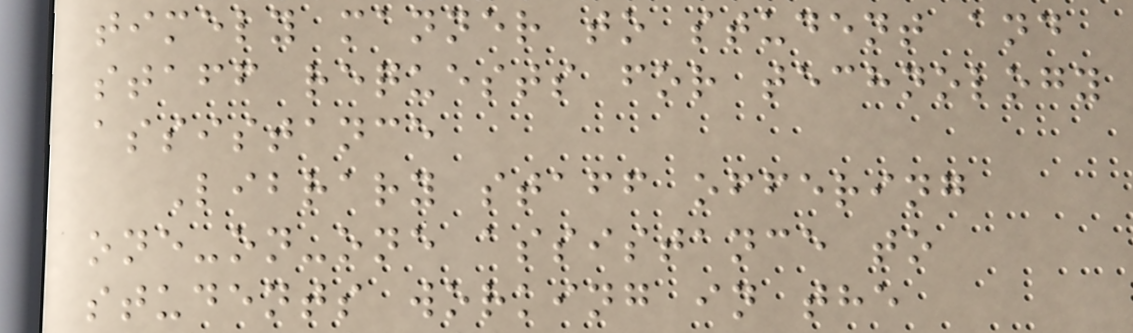timely manner to student and
staff requests for technology
assistance
Library staff offering
one-on-one assistance to
students working in the
